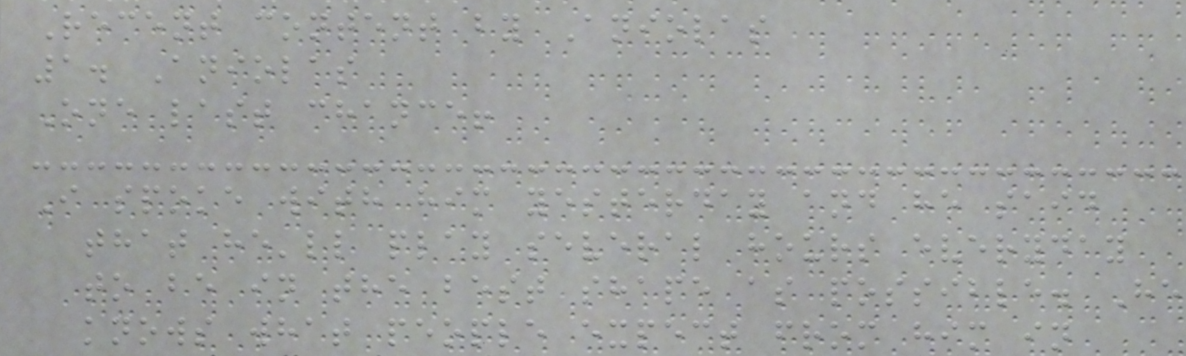Recent content by Aniolas
1. Aniolas
One last chance!
I spoke with him yesterday and he said
that he'll play several hours everyday
to be in the best shape as possible. He
knows what people expect from him in
